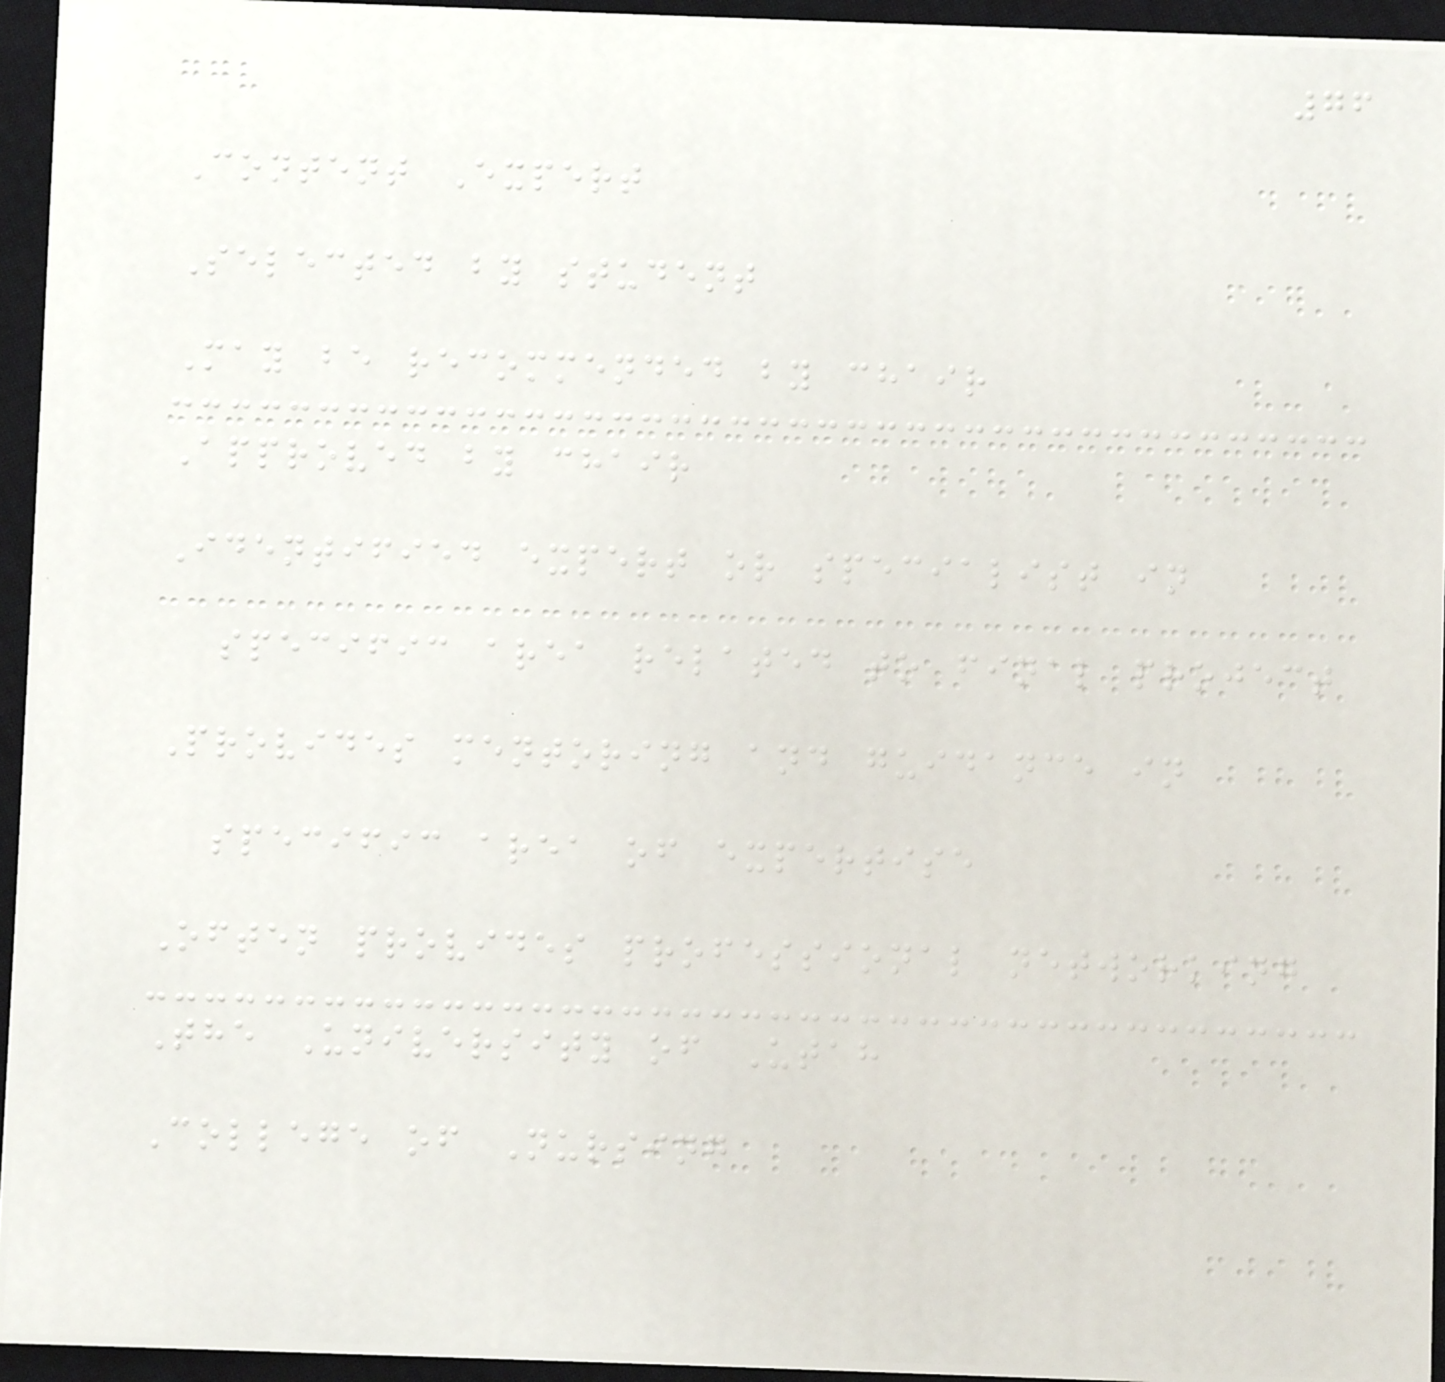76
Content Expert
Selected by student
May be recommended by chair
Approved by chair
Identified expert or specialist in
specific area related to final project
Provides mentoring and guidance in
specific area of expertise
Often provides professional networking
The University of Utah
College of Nursing
